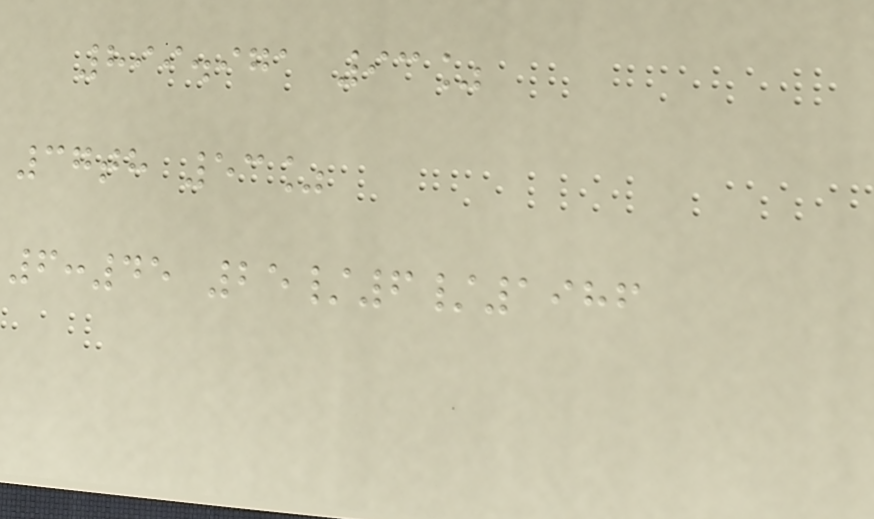899.971 93%
37th 53%
6:45 25/6/1986
